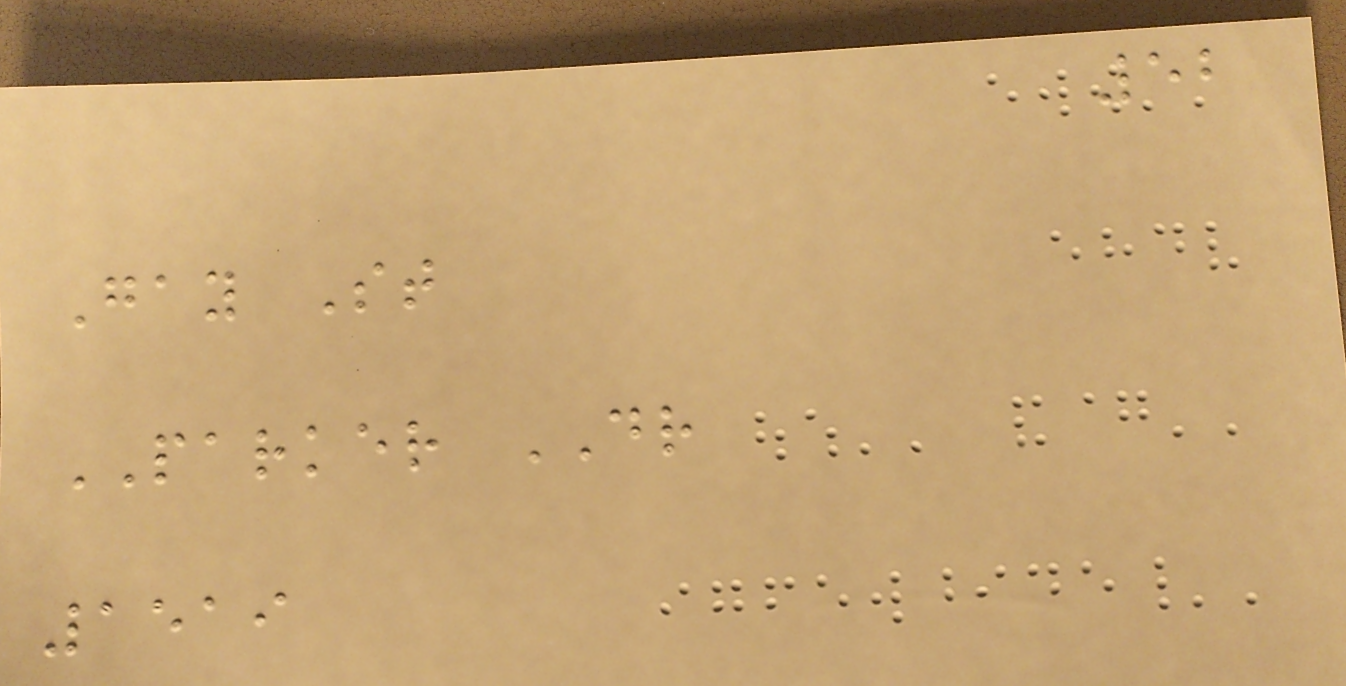52
Gay St
PARKER DR
1519
